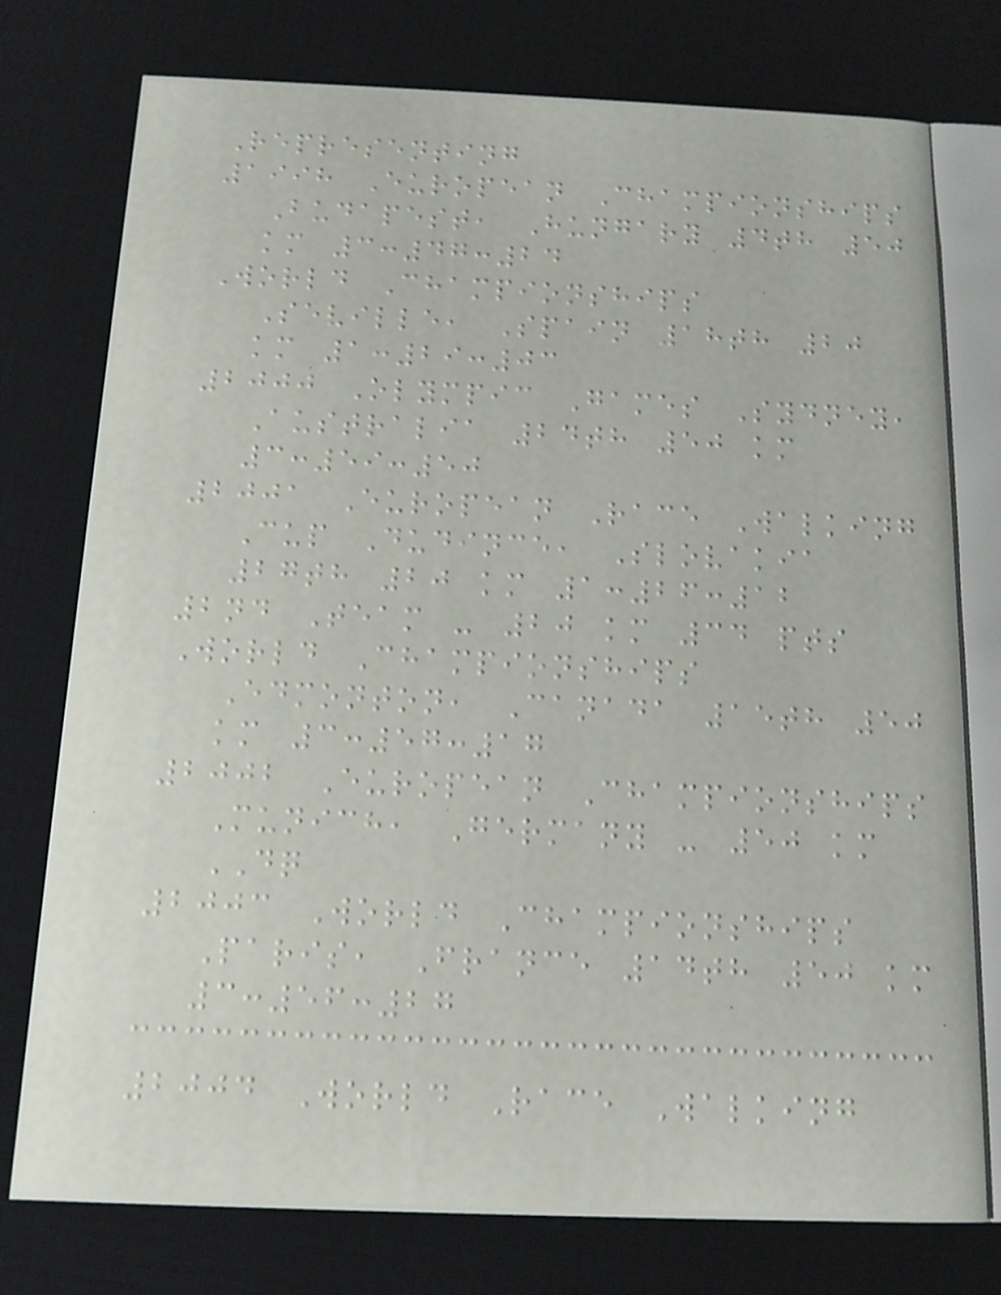Representing
1998 European Championships
Budapest, Hungary 4th 50
km 3:47:24
World Championships
Seville, Spain 18th 20
km 1:29:03
2000 Olympic Games Sydney,
Australia 24th 50 km
3:59:50
2001 European Race Walking
Cup Dudince, Slovakia
27th 20 km 1:26:12
2nd Team - 20 km 34 pts
World Championships
Edmonton, Canada 15th 50
km 3:57:17
2002 European Championships
Munich, Germany - 50 km
DQ
2003 World Championships
Paris, France 14th 50 km
3:56:27
2004 World Race Walking
